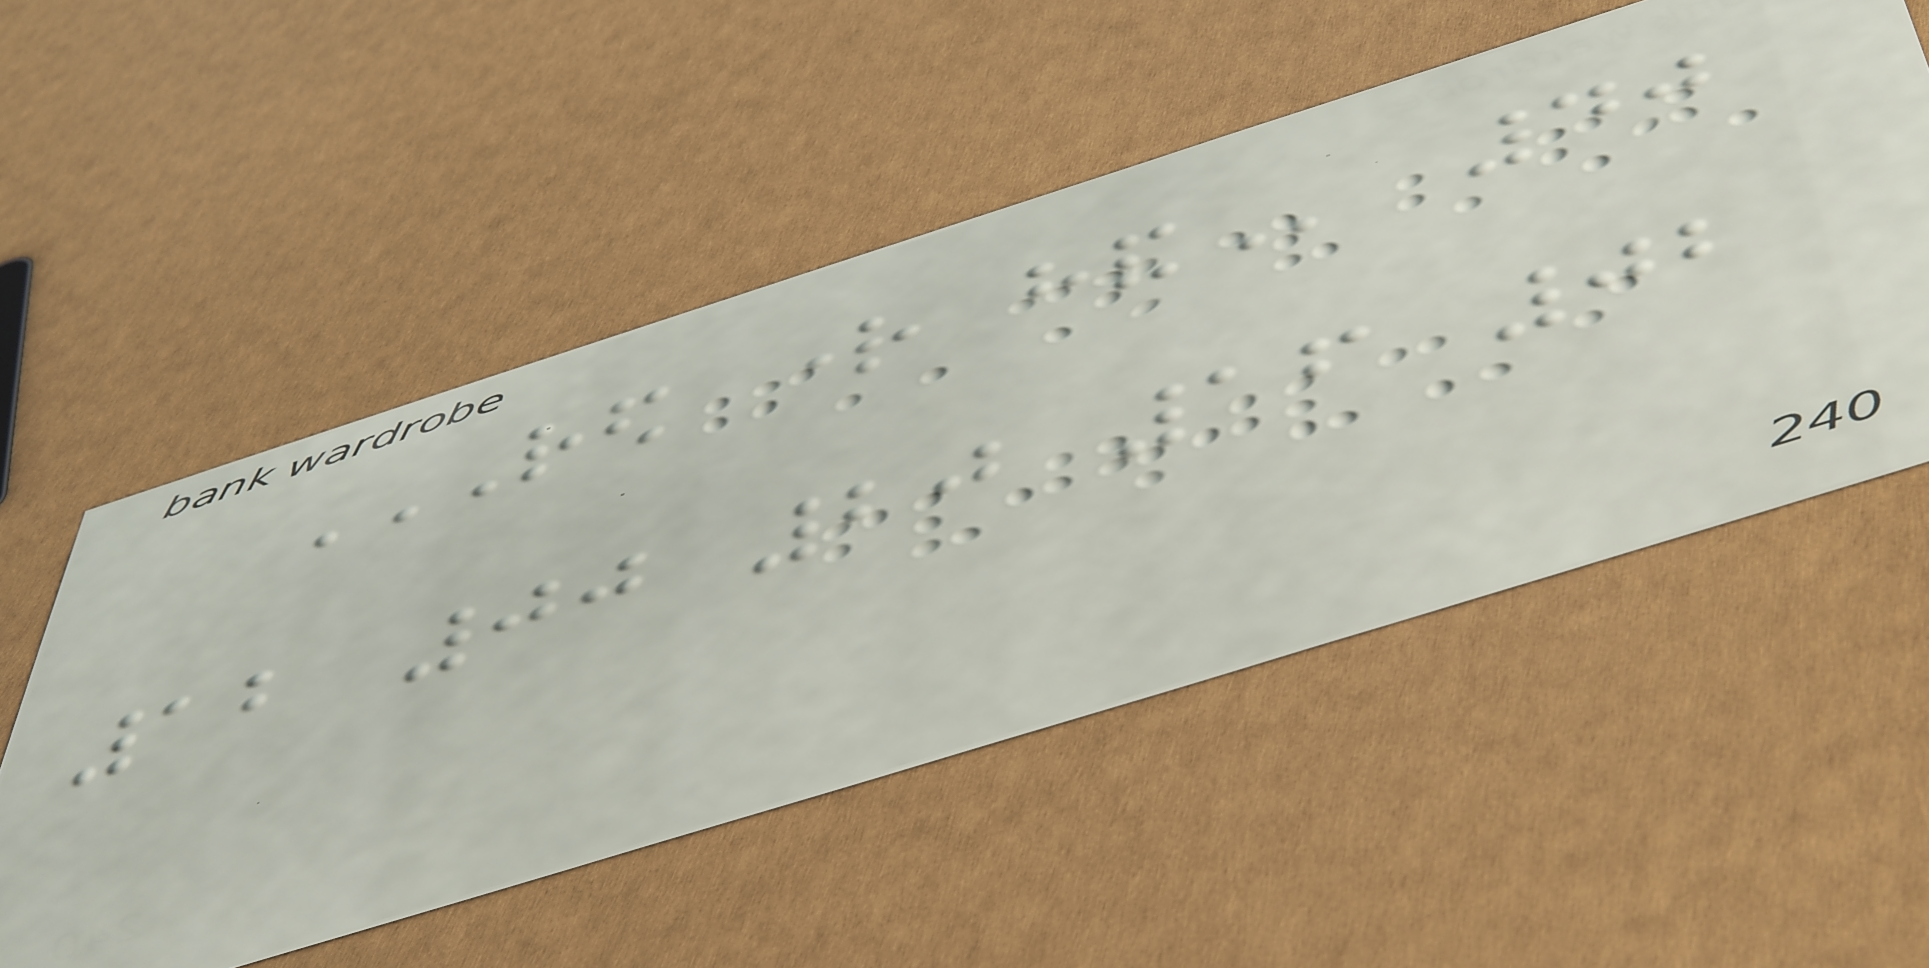RED RIGHT HAND 40
12 00 20 16 02
